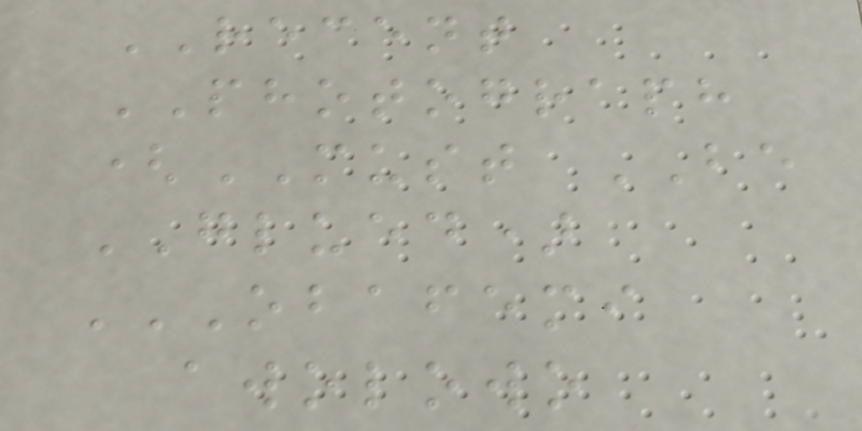RECENT
PHOTOGRAPH
(MUST BE
GLUED)
OBAFEMI
AWOLOWO
